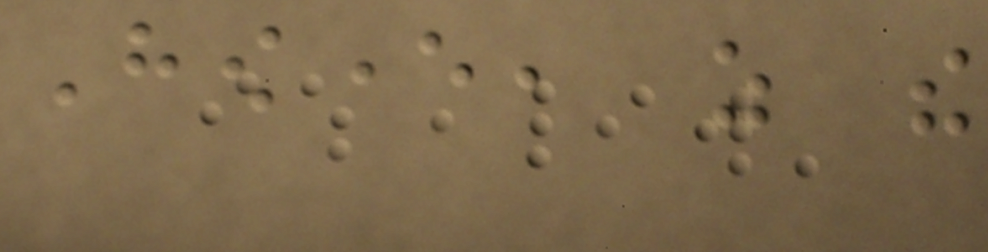However, as the
